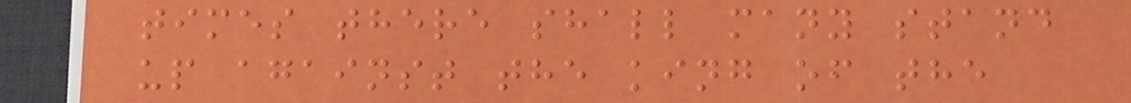times there shall many stand
up against the king of the
